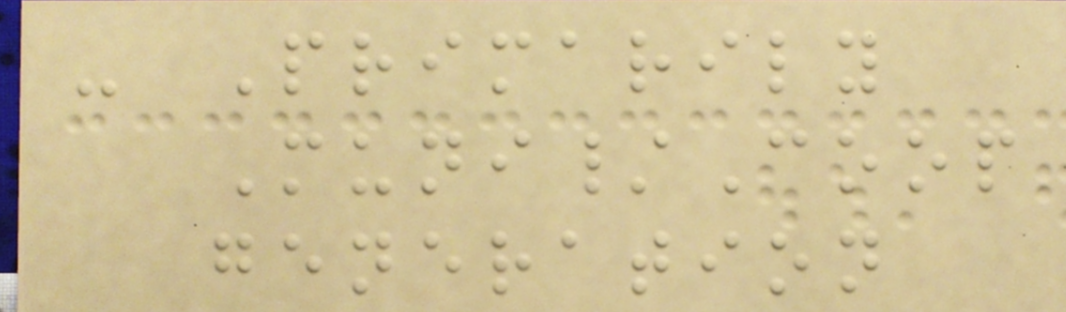- Primarily
Muni/Coop
generation
